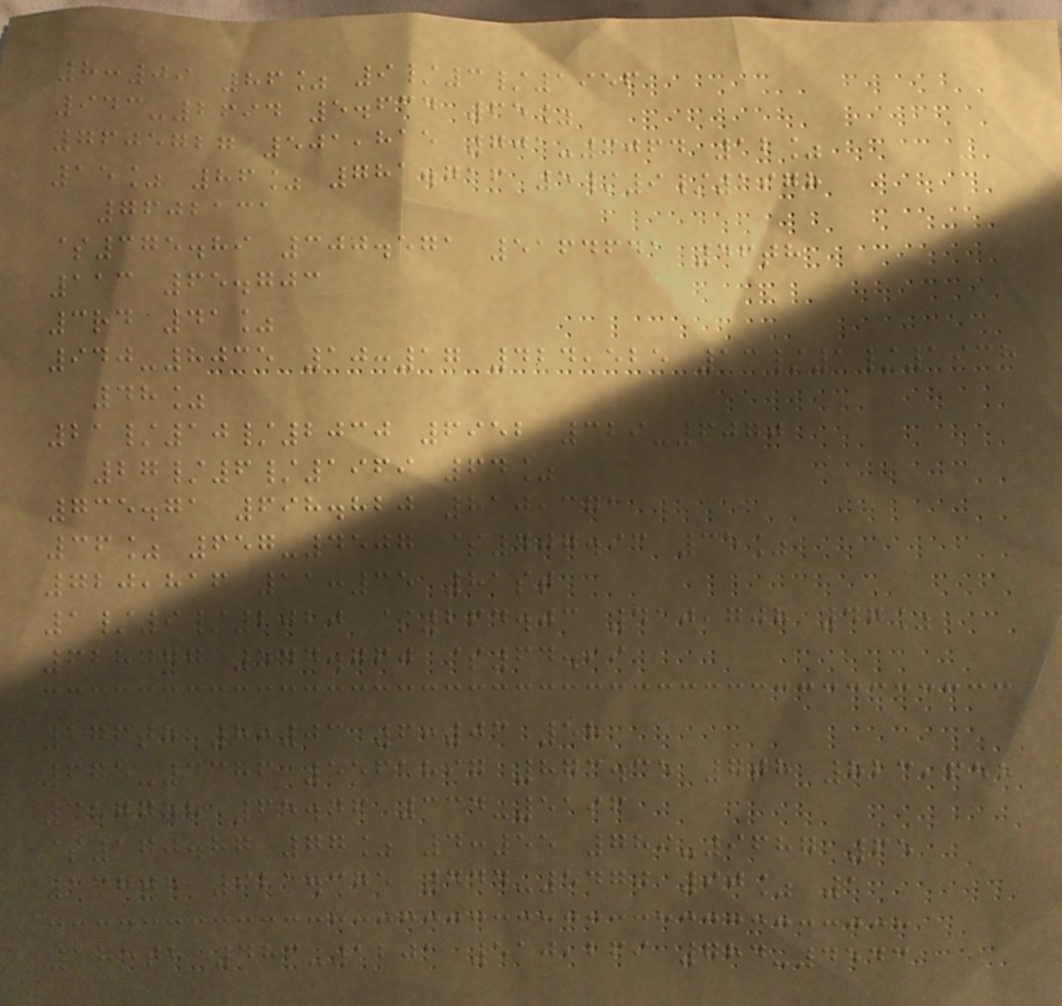8:09 86% 9/3/1956
943-2694 5.634 65%
7605727 501,815 701-3064 12%
15% 86% 781.716 5/9/1978
7602131
$375.89 300.571 5164641 46th
113 65.703
3rd 41%
940-8035 10:17 424,525 13/1/1938
48%
21/10/2030 6952 329-6070
27/6/1969 64%
735.71 698.820 810,371
36% 657-4507 $407.93 35%
720,816 11:35 81st
1/9/2020 $264.03 410,708 47%
628477 544.760 $64.99
176th 8:03 6:03 58
675-4386 5561897 873.35 7th 823,658
357758 65.46 334-5196
$170.87 77% 4:55 789-9687 65
138th 921.375 444-5470 90% 1
185th 483-1201 510,269 784-4543
